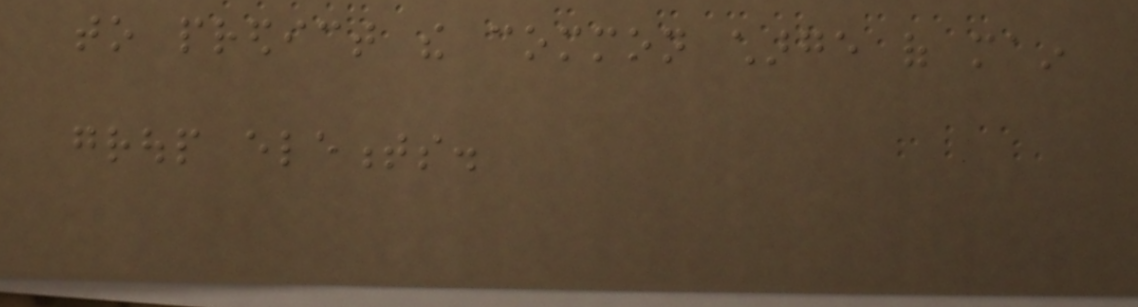to predict the common charge of main
group elements.
